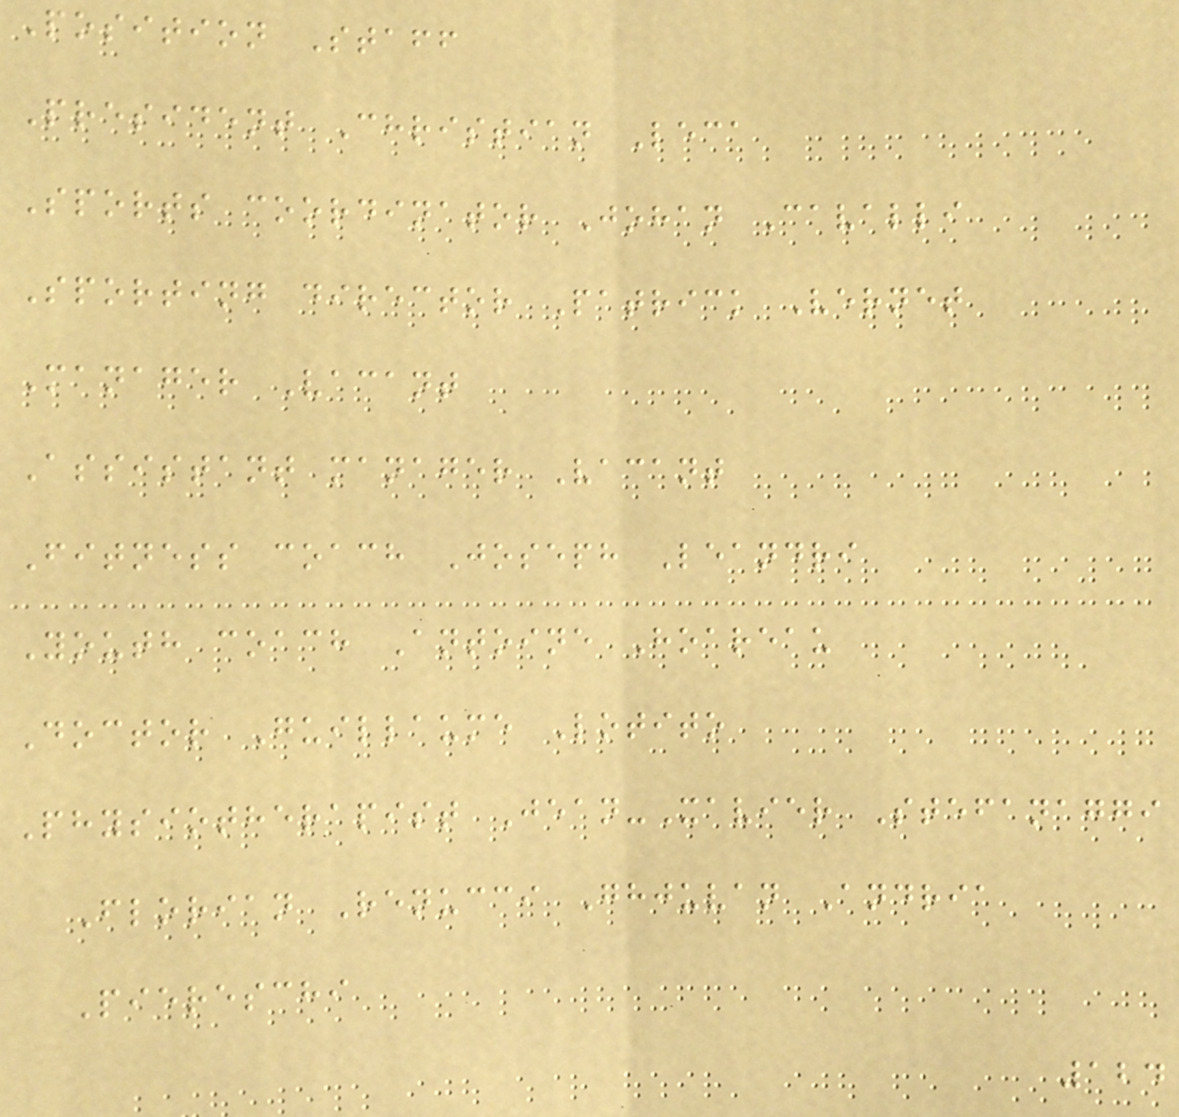Position Staff
President Christian Leca
Sports coordinator Johan Cavalli
Sporting director Patrick Vernet
Manager Vacant
Assistant manager Vacant
Fitness coach Joseph Leandri
Youth coach Antoine Hoareau
Doctor Guillaume Lotito
Physiotherapist Jean-Xavier Stefanaggi
Florian Renucci Ghjuvan Andria
Piereschi
124
